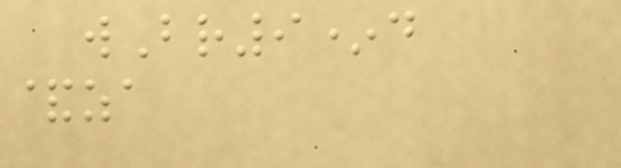wBr9*d
&za
